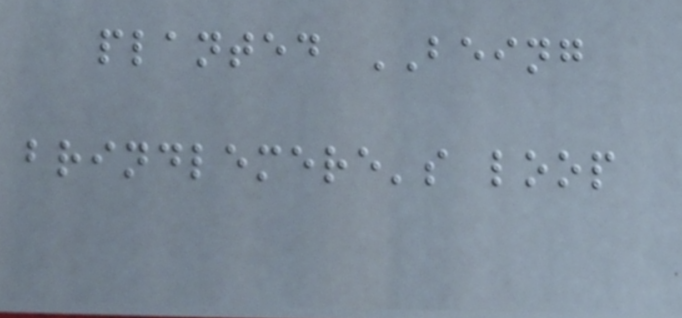planted BEING
brindlemere's loop
